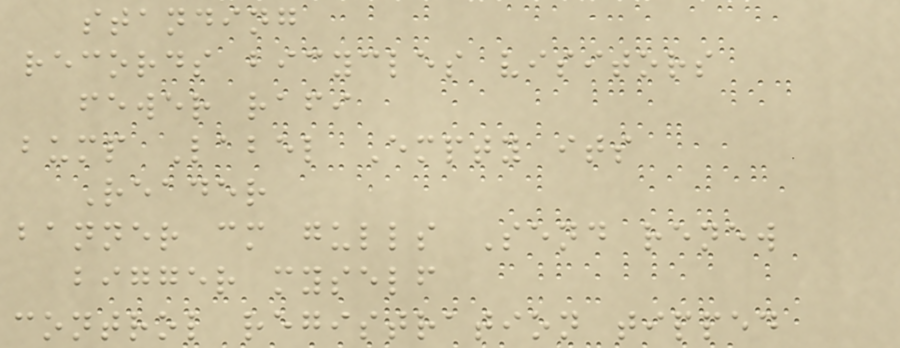standing
records bicycles visitors
fewer rafi
bump Label Empty its
Reader
banner cm gulls Send renew
bigger myself
control registration tipped
